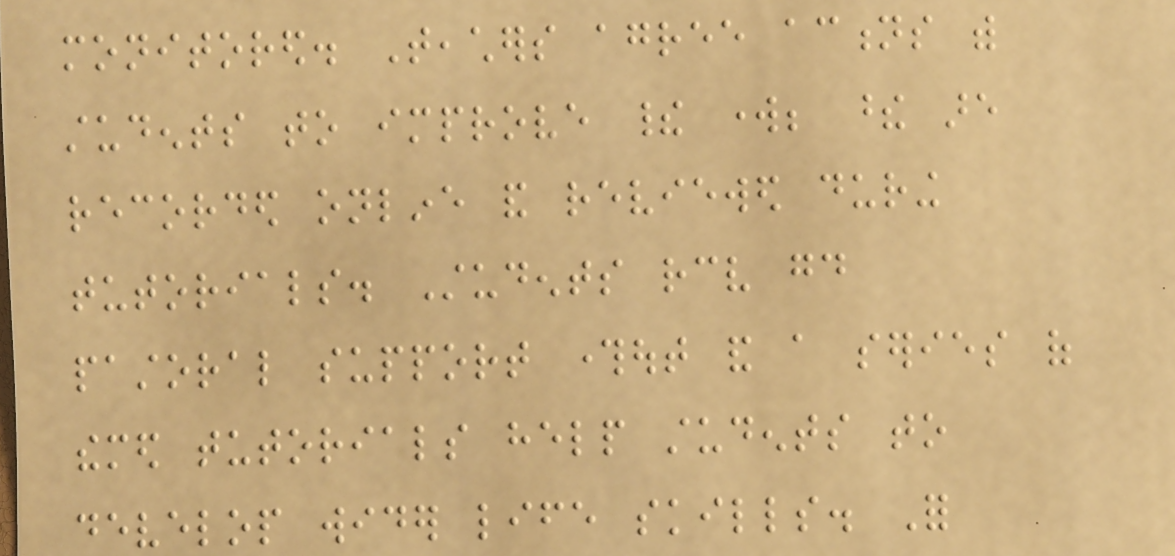monitored. Teachers agree actions with
students to improve their work; these are
recorded online and reviewed during
tutorials. Students receive good
pastoral support throughout and a series of
themed tutorials help students to
develop wider life skills. For
